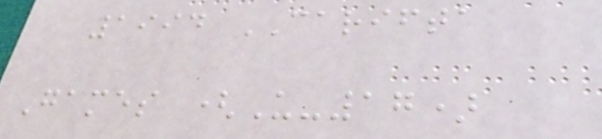1994 CARIFTA
Games (U-17)
